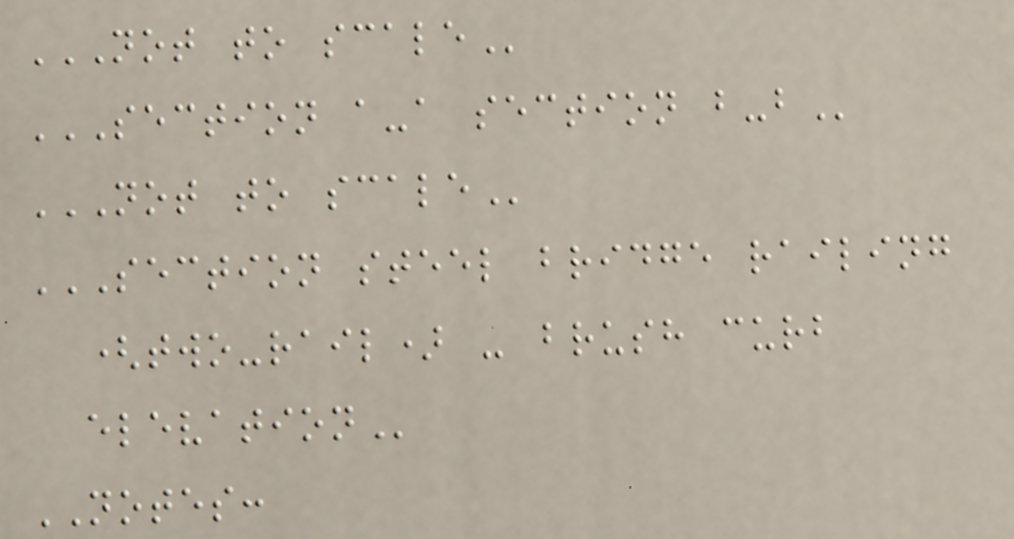NOT TO SCALE
SECTION A-A SECTION B-B
NOT TO SCALE
SECTION STEEL BRIDGE RAILING
(TWO-RAIL) - BRUSH CURB
ELEVATION
NOTES:
